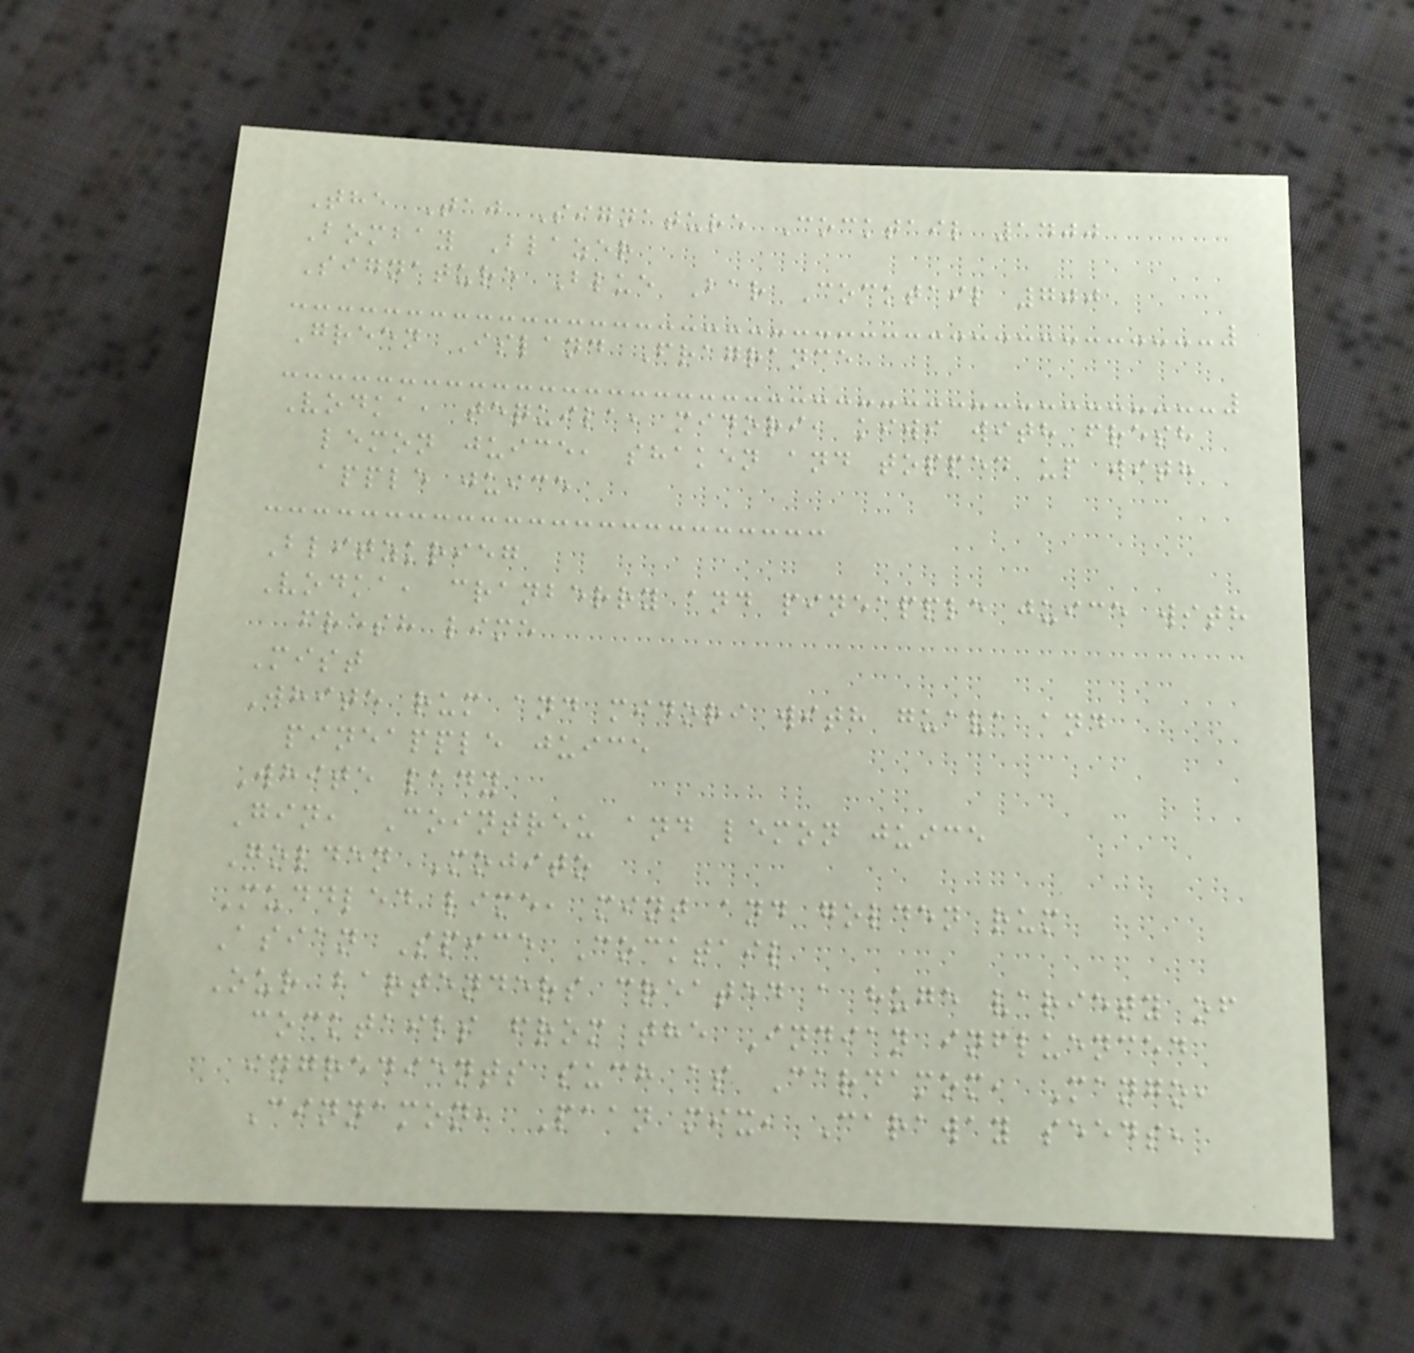The Taj Signature Cocktail 1400
Bombay Blazer
Signature Blue Bar Cocktail 700
Green Island Fragrance
Vodka, tequila, midori, kiwi with fresh
lemon juice, shaken and topped up with
apple juice
Blitzkrieg
Vodka, cranberry and pineapple juice with
fresh lime
Mist
White rum and midori with guava and
pineapple juice
White lady
Gin, Cointreu and lemon juice
Golden Mojito
Muddled lime, mint and golden rum
Asian Spice Cocktail
Our bartenders created a huge variety of
cocktails from the Indian influenced
ingredients such as Cardamom, Mango,
Cinnamon, Paan mix, Caraway seeds,
